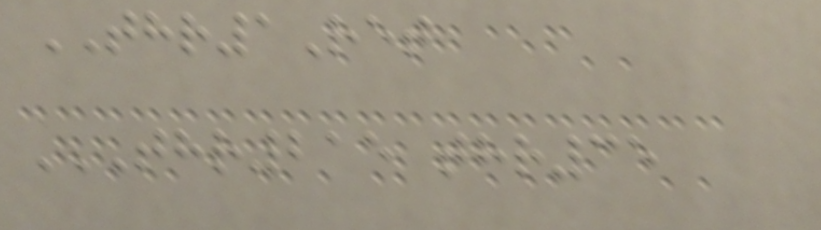THR1Ret
THR215 THR35
